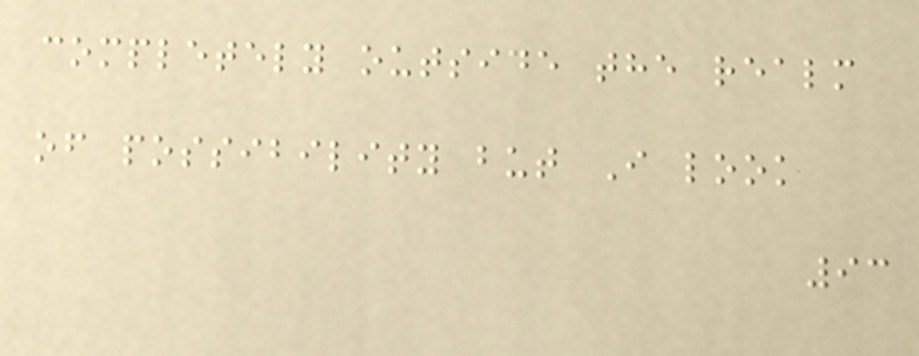completely outside the realm
of possibility but I look
93
